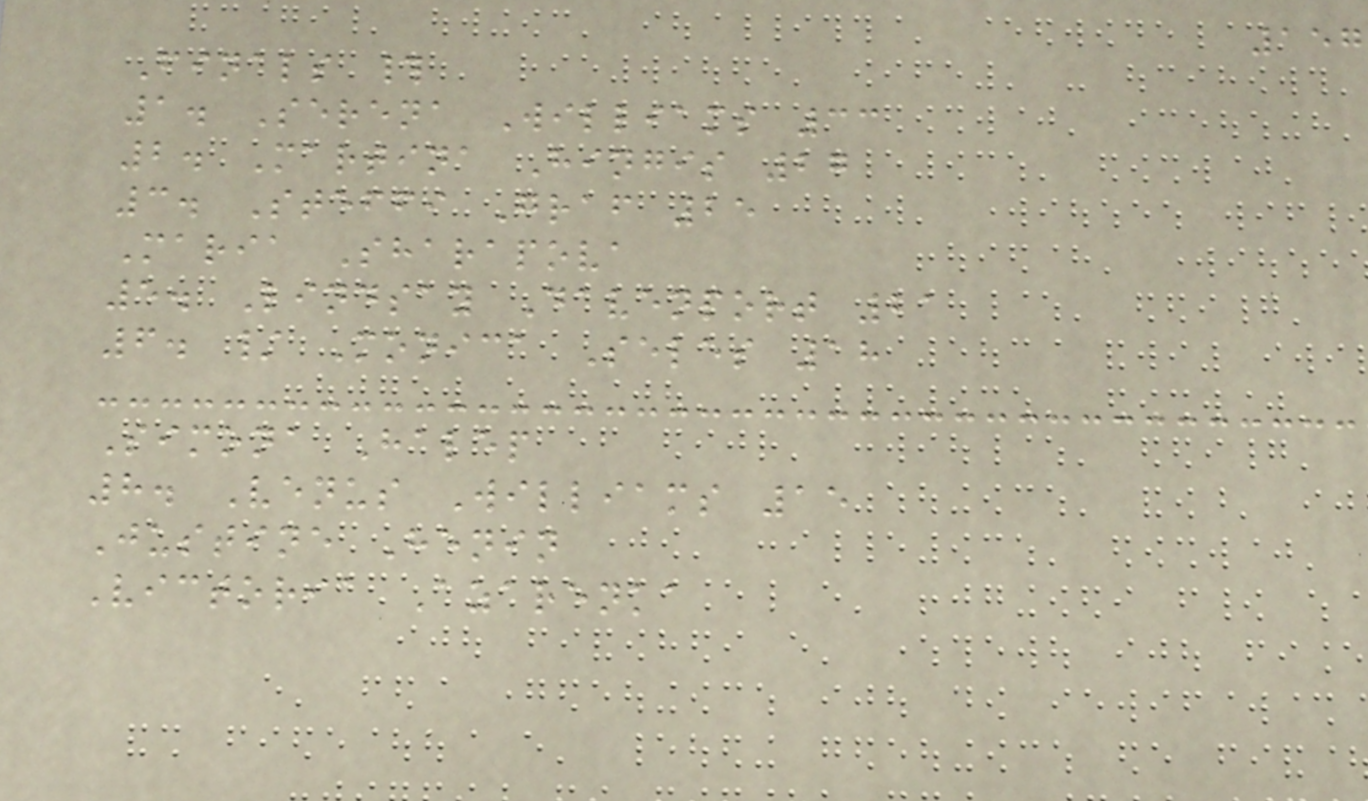157
Finals #
1. Serena Williams 33
2. Martina Hingis 27
3. Steffi Graf 25
Maria Sharapova
5. Lindsay Davenport 21
6. / Monica Seles 18
Simona Halep
8. Venus Williams 15
Justine Henin
Victoria Azarenka
